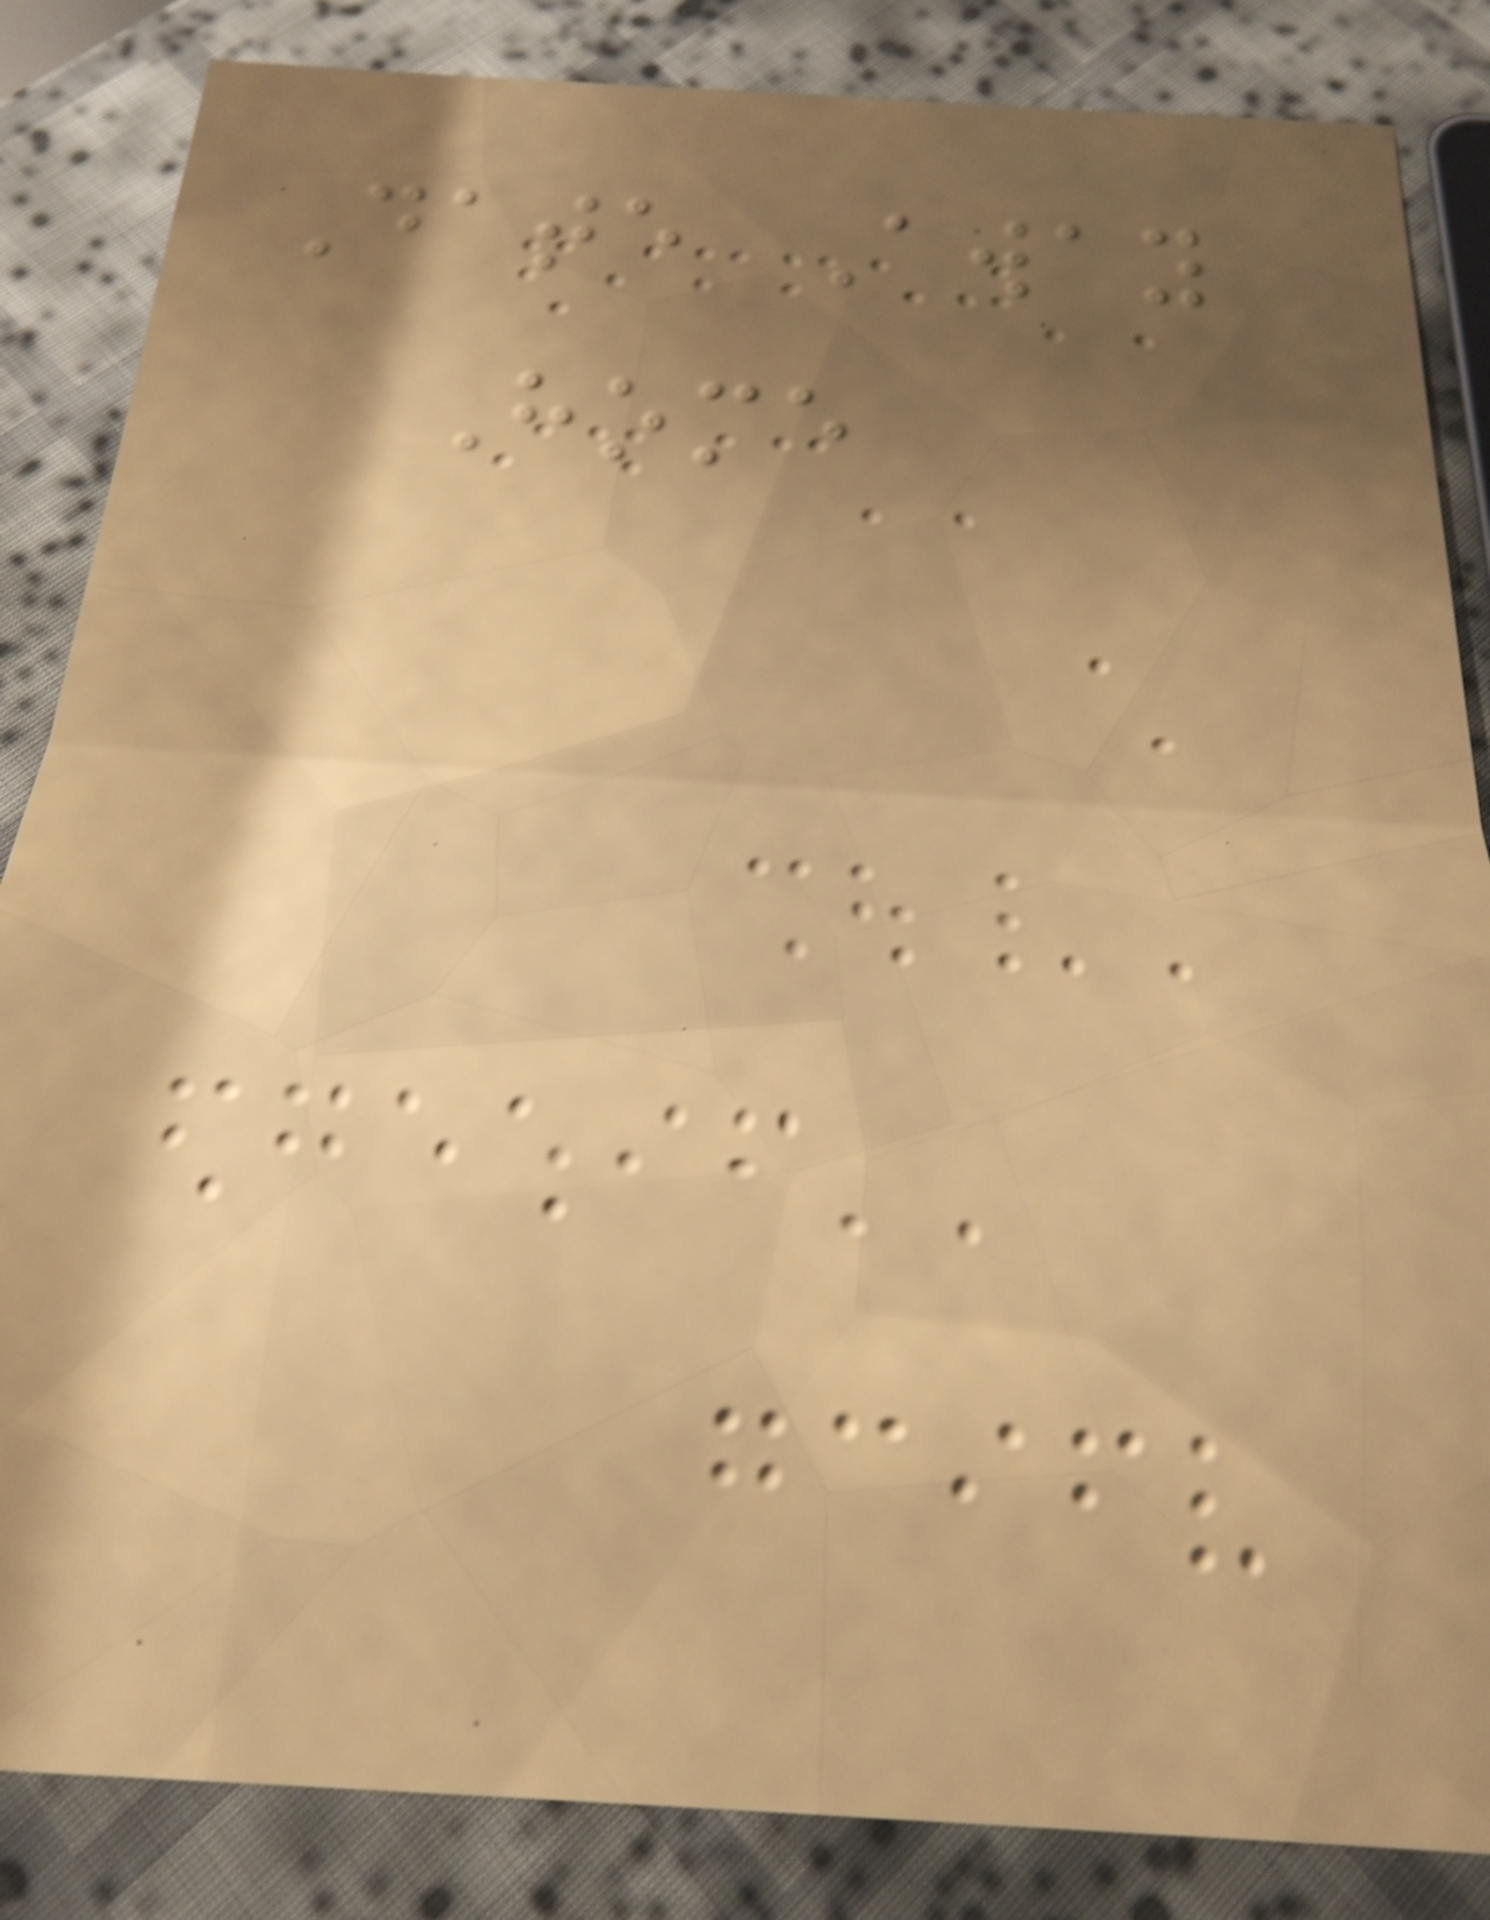Date Away
Home
